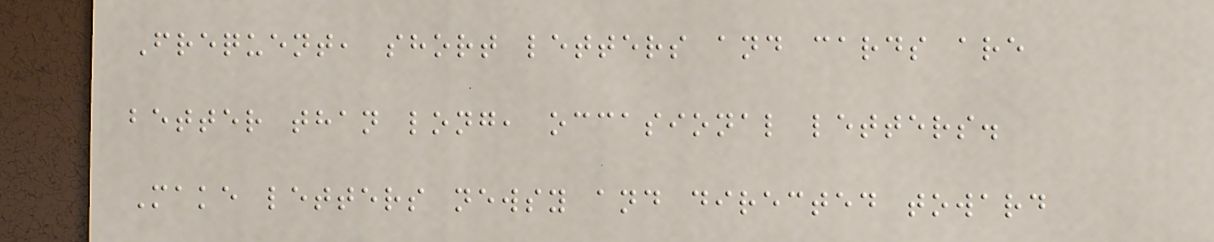Frequent, short letters and cards are
better than long, occasional letters.
Make letters newsy and directed toward
